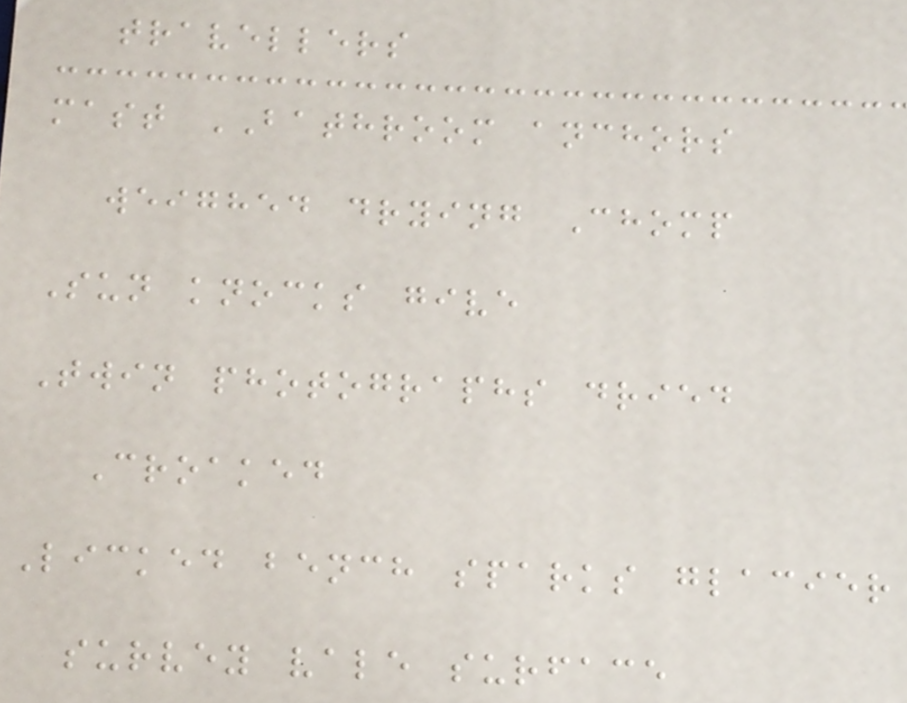travellers
mast BATHROOM anchors
weighed drying Chomp
Sun knocks give
Twin photographs dried
Croaked
Licked bench sparks glacier
survey vale surface
